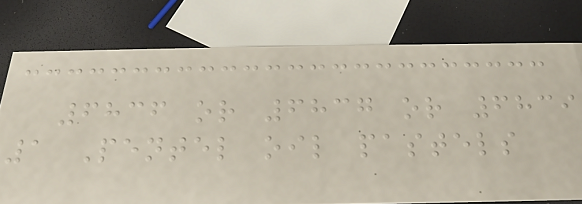6836 or 6837 or 6839
1 Pentel oil pastels
